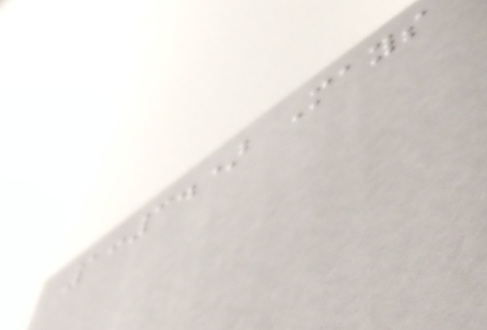1:3.) Mays
